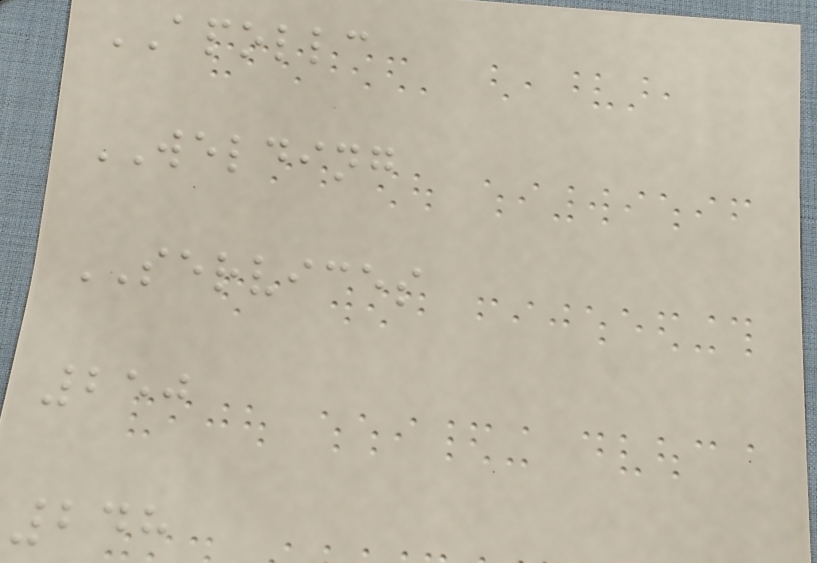APOLLC
WELDING
SERVICES
250
248
